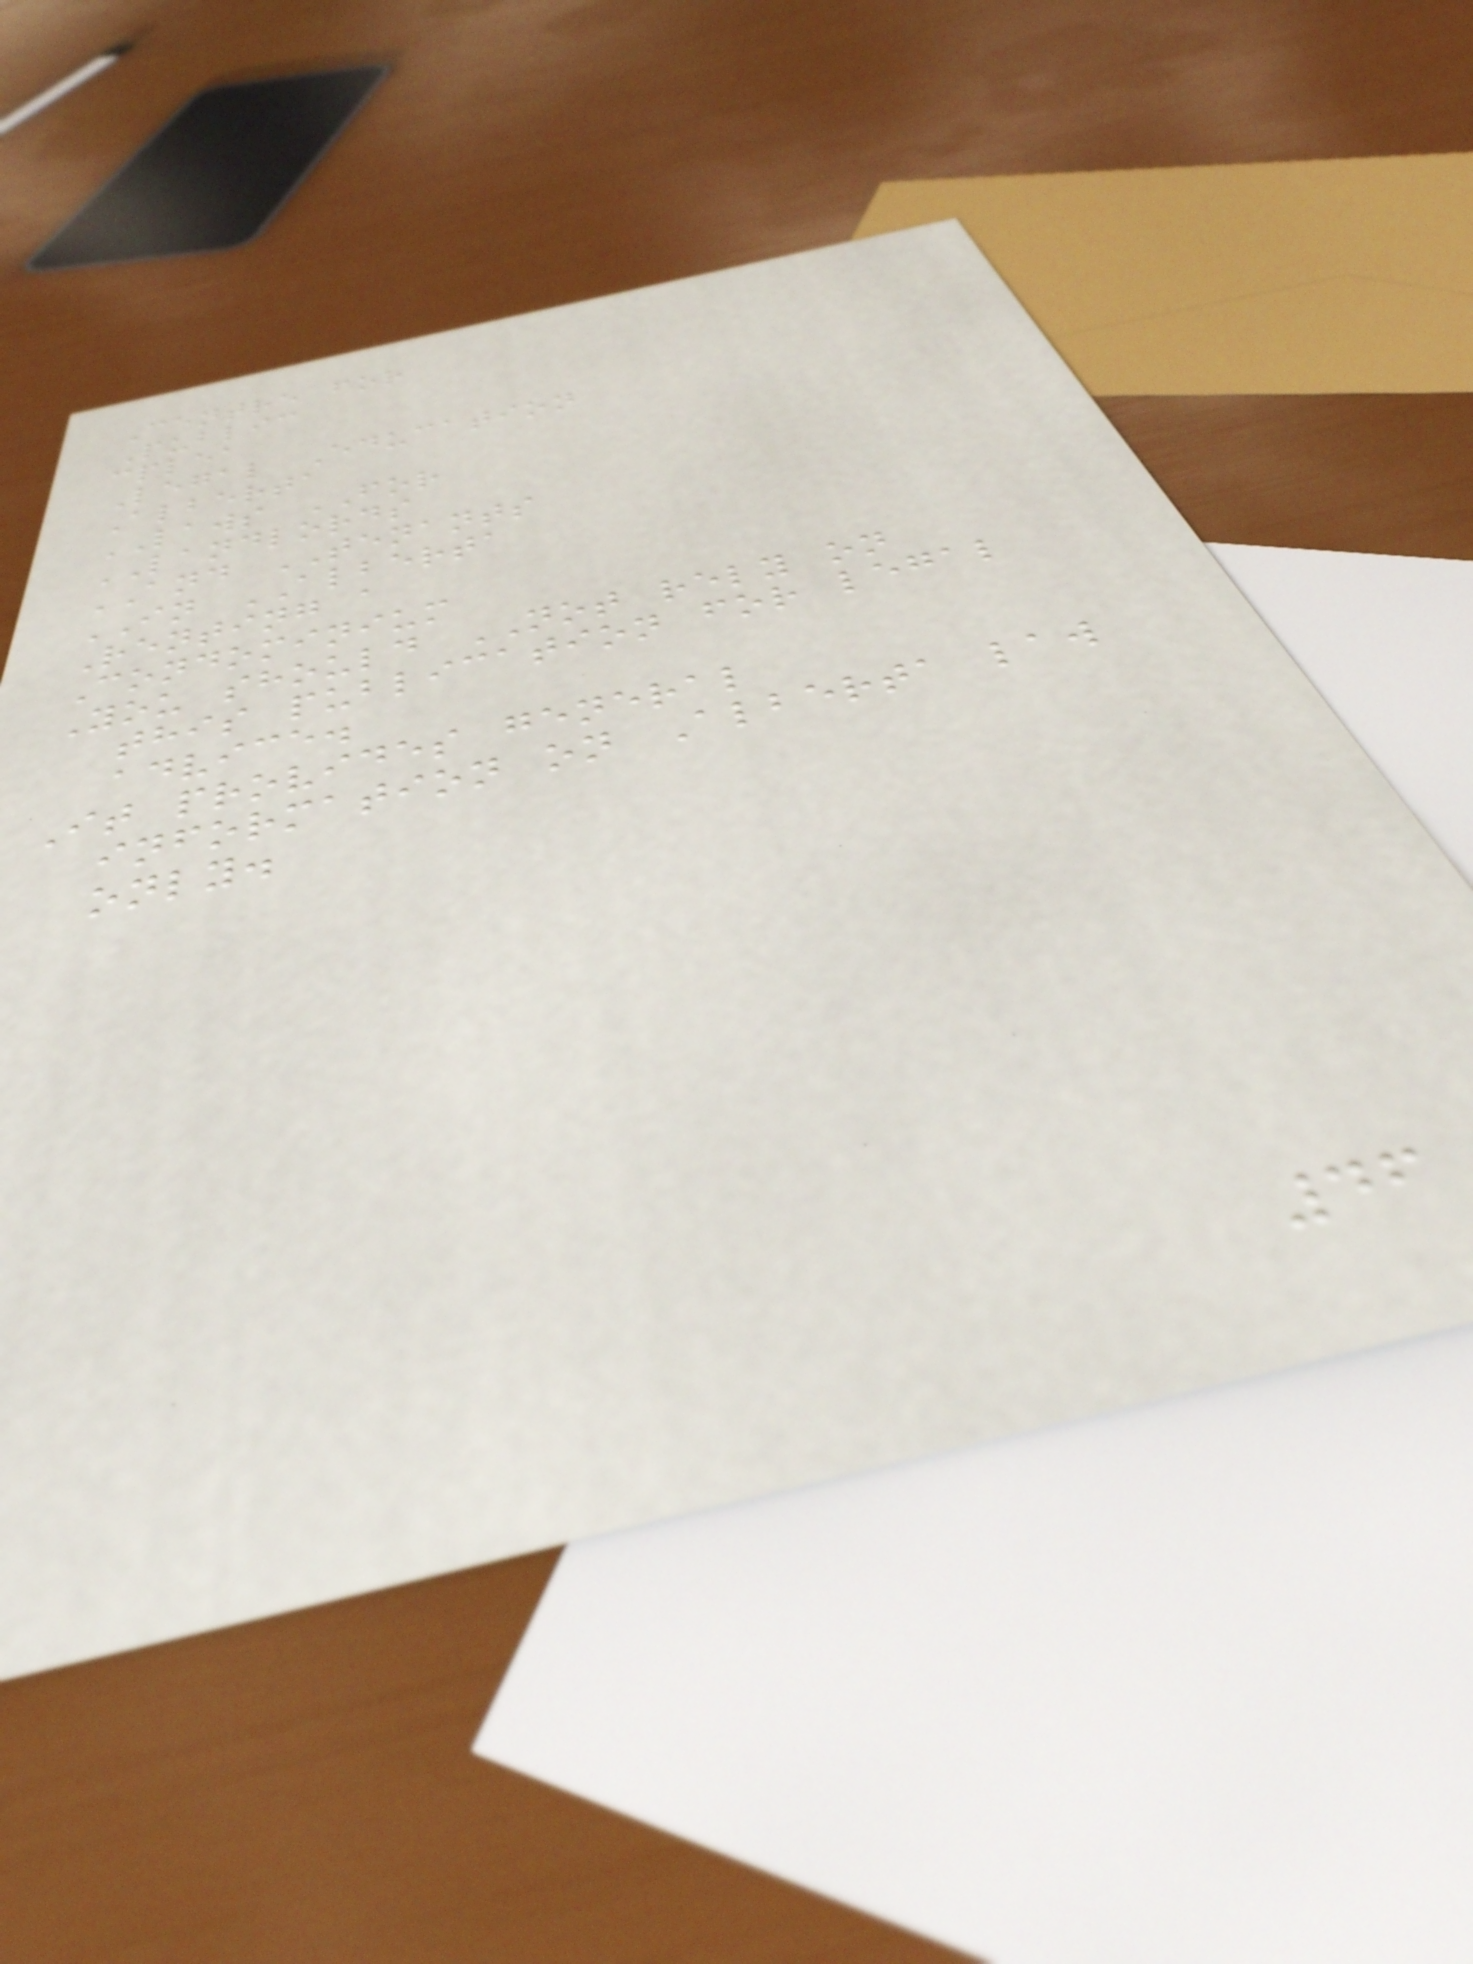Centre for
Public
cplea
Legal Education
Alberta
LAWS FOR
LANDLORDS
AND TENANTS
IN ALBERTA
Renting a
Condominium
You should NOT rely on
this publication for legal
advice.
It provides general
information on Alberta law
only.
46
